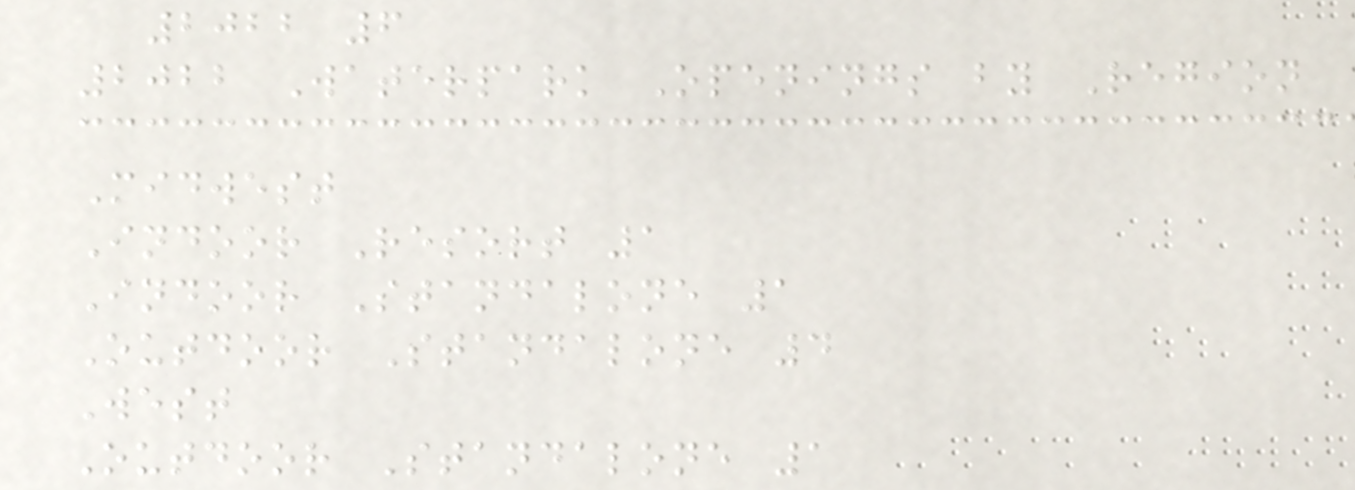2022 6
2022 Waterpark Openings by Region
Midwest
Indoor Resort 1
Indoor Standalone 1
Outdoor Standalone 4
West
Outdoor Standalone 1
